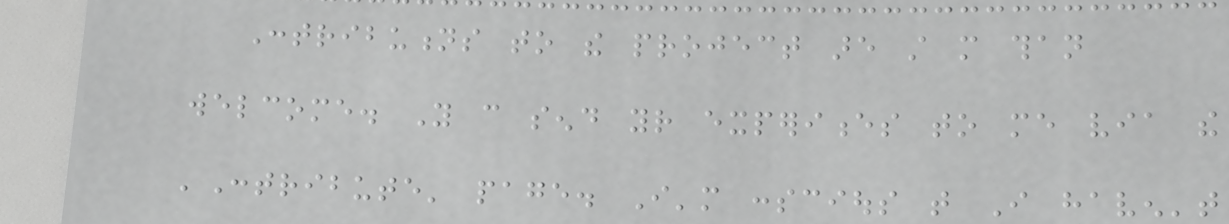Contributions to the project are still more than
welcome. You can send your experiences to me via the
'Contribute' page. I'm conscious that I haven't
